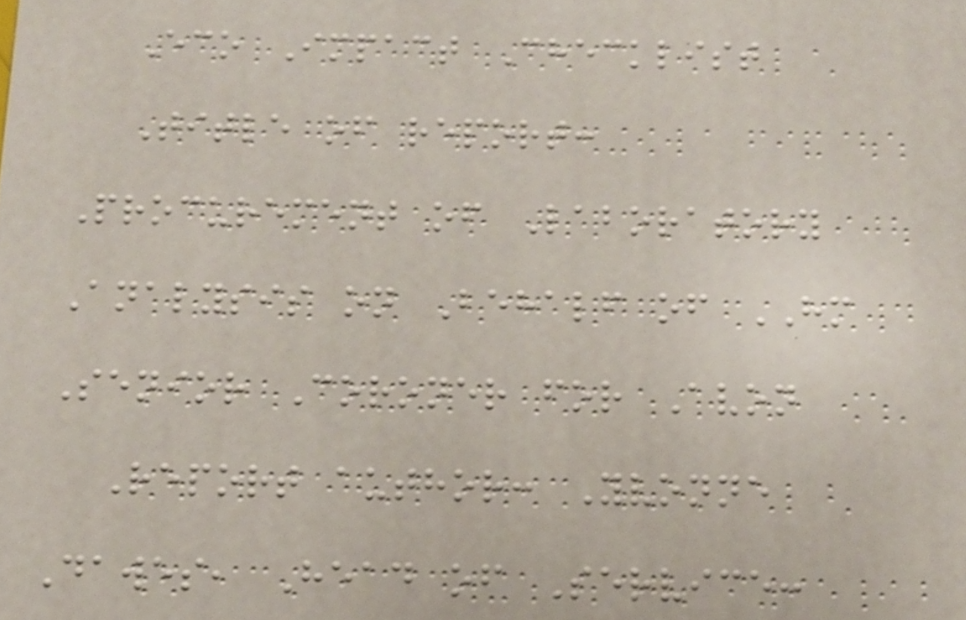Eco Impact Checklist
Title of report:
Procurement of Laboratory
Analysis on Behalf of HM
Senior Coroner for Avon
Report author: Yvonne
Dawes, Head of Service:
